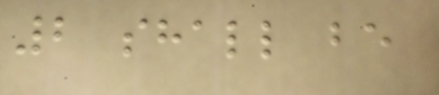2 shall be
